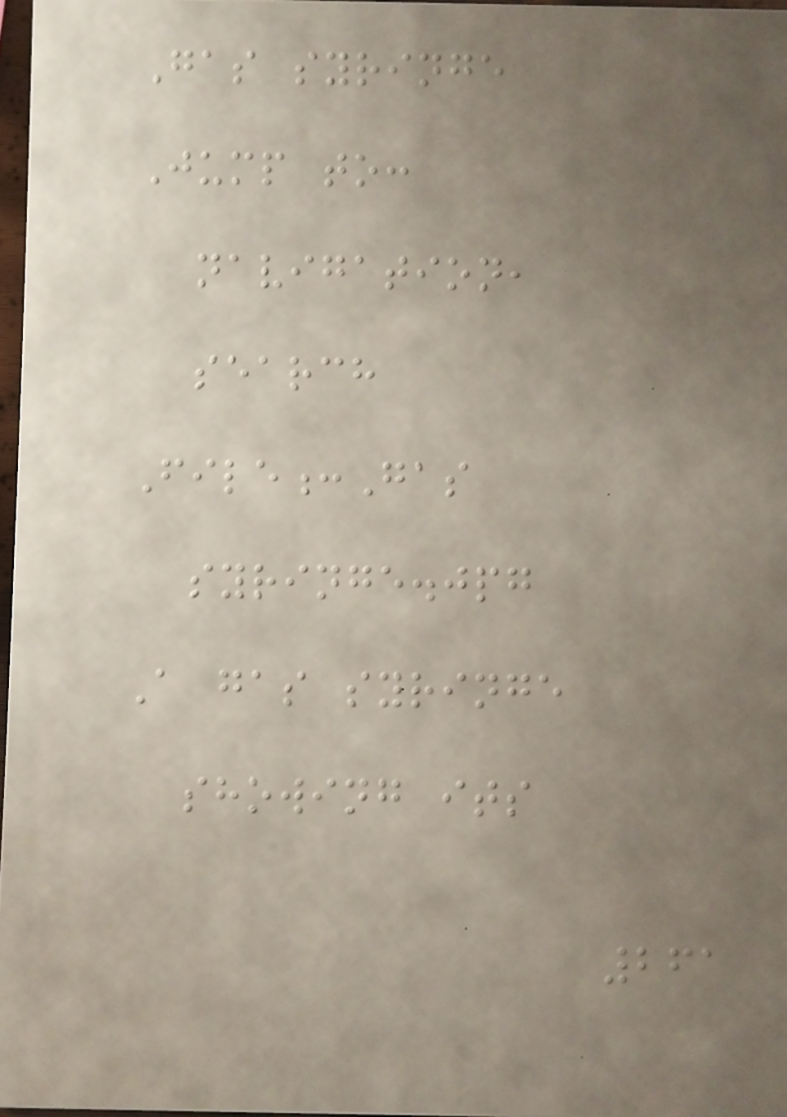Gas syringe
Jump to:
navigation,
search
File:Gas
syringe.jpg
A gas syringe
showing its
261
